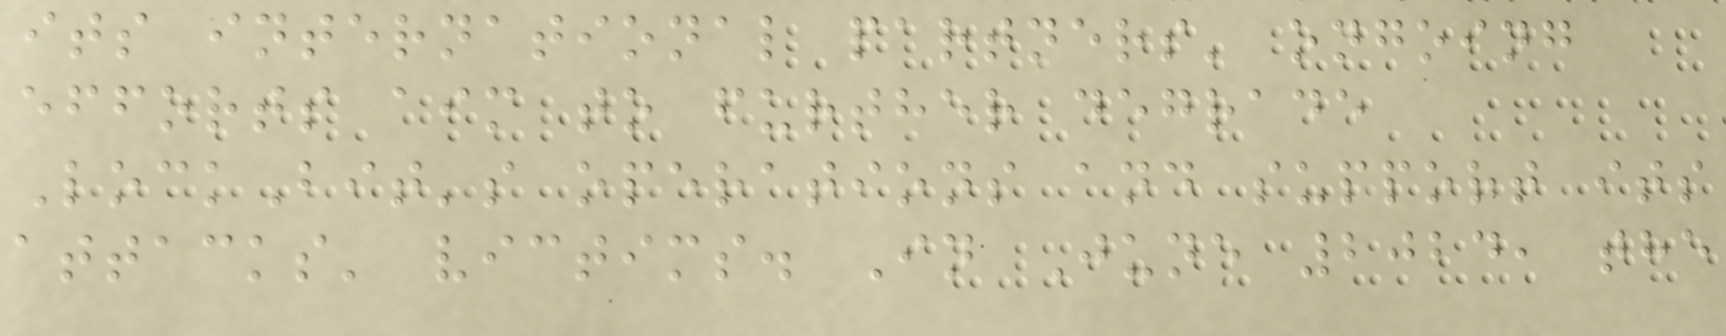its international partners' ongoing
efforts aim to further degrade
LockBit's operations and support its
attacks' victims. In June 2024, the
